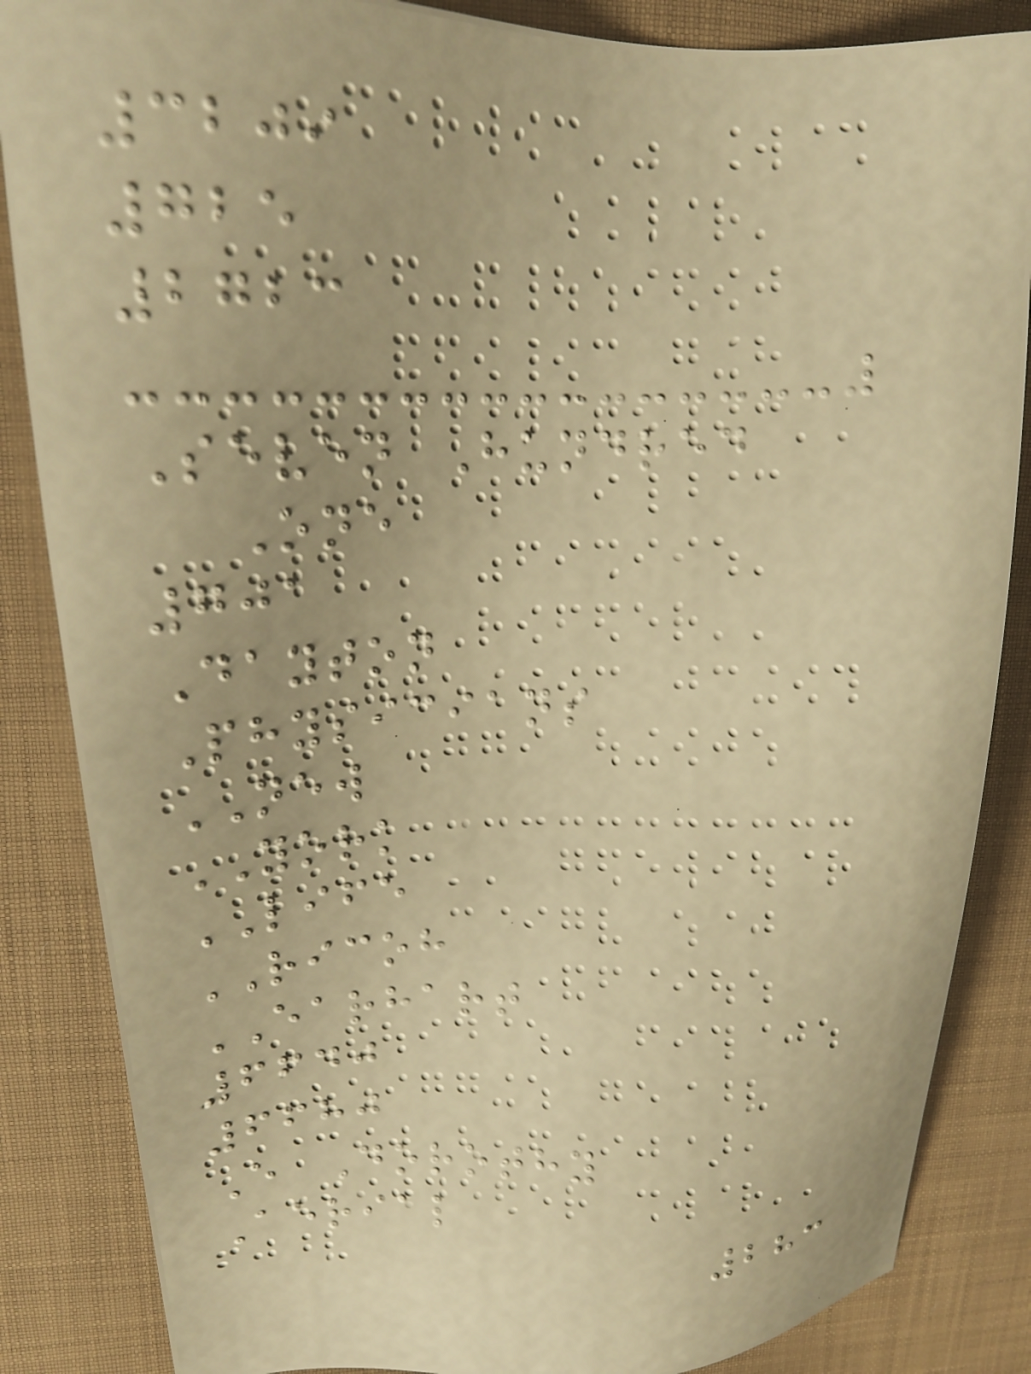3209
725
2723
Seven Hundred
One
701
Dayton
Physicians
NEW
YORK
LIFE
RICOH
EARHART
6640
6680
E Dorothy
Aerial
283
